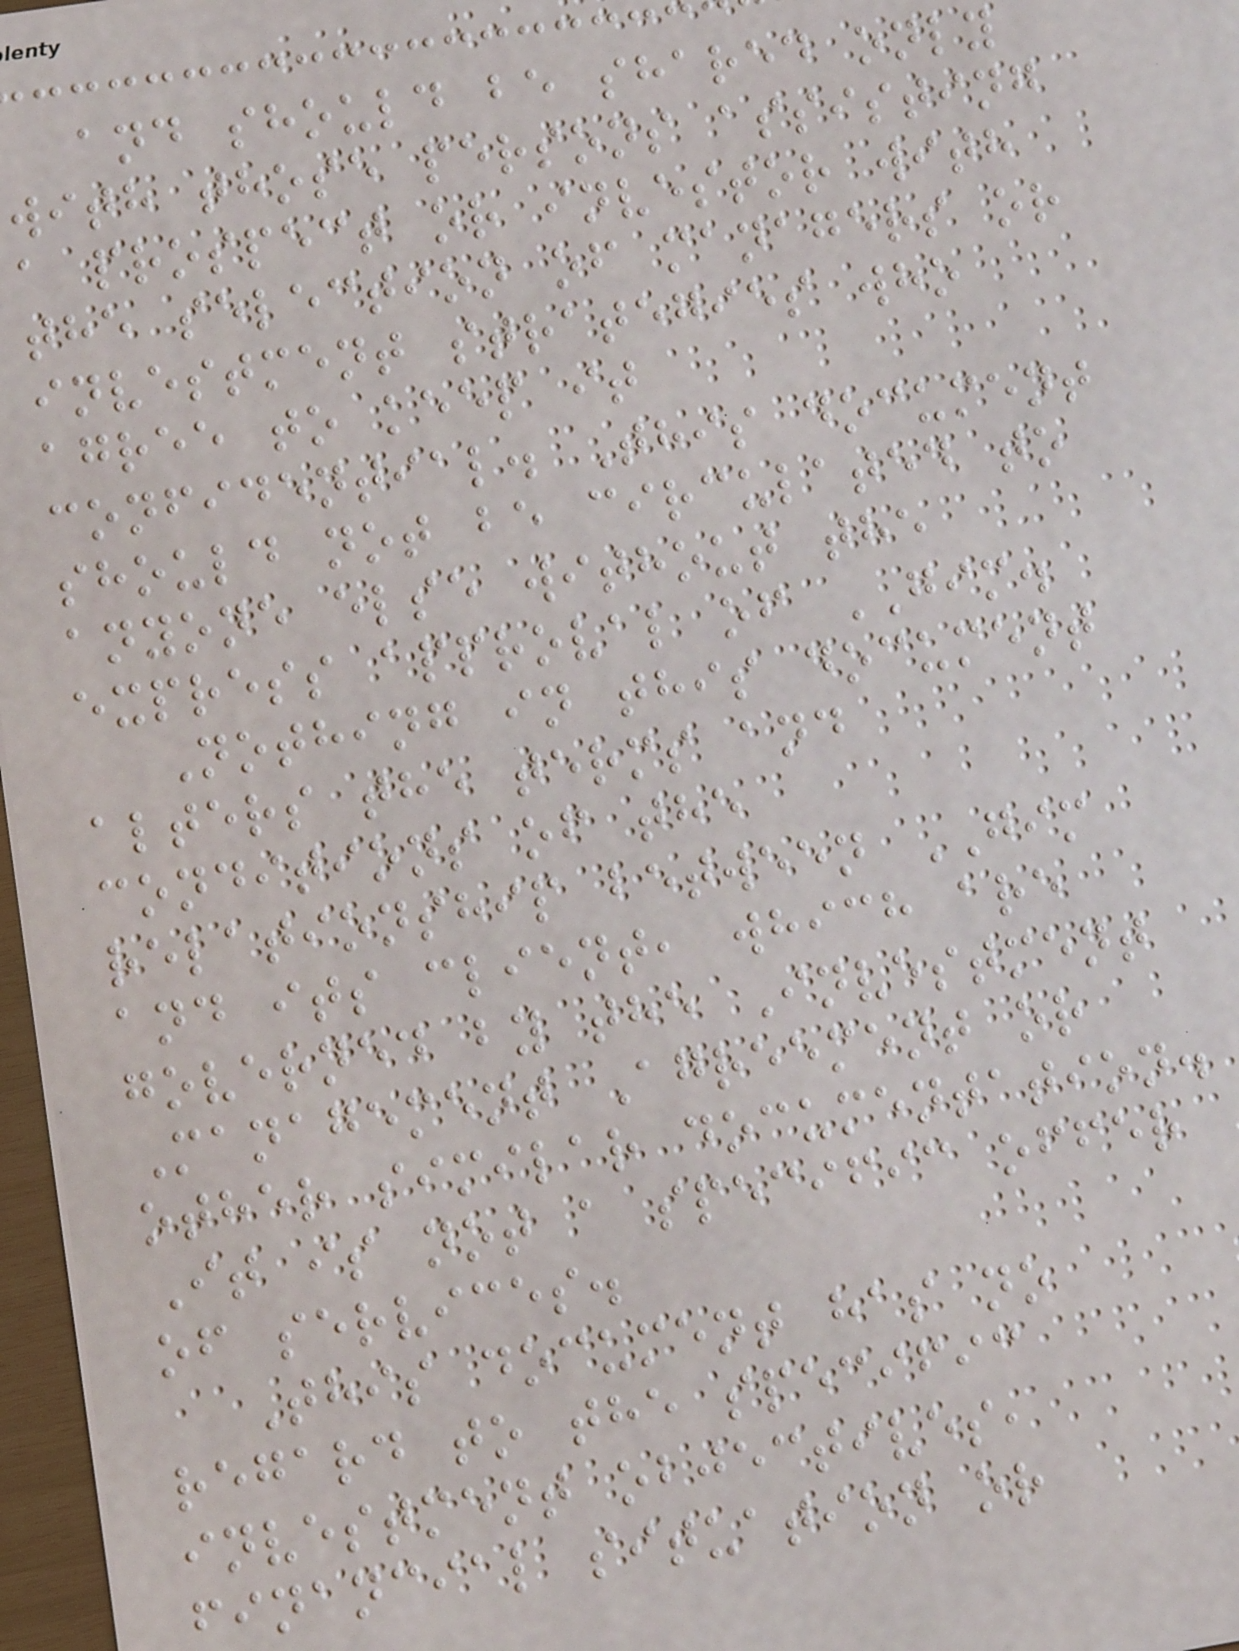and should be shared only
with those persons assisting
a prospect or investor with
the selection of managers or
investment strategies who
agree to keep it
confidential. This document
should not be circulated to
anyone else without the
express approval of GIM.
Nothing in this document
alters the terms and
conditions of the
relationship between GIM
and its client, which are
governed by the Investment
Management Agreement or
other similar documentation.
It is not a specific offer
of services.
This document has no
regard to the specific
investment objectives,
financial situation or
